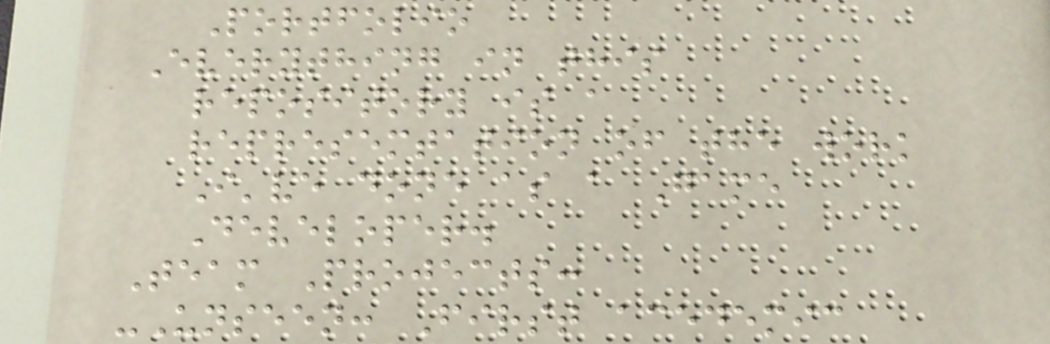Portfolio
Everything in this
repository is a
represemtation of the work
I've done as a Game
Developer.
Team Projects:
-Unseen: First acedemic
